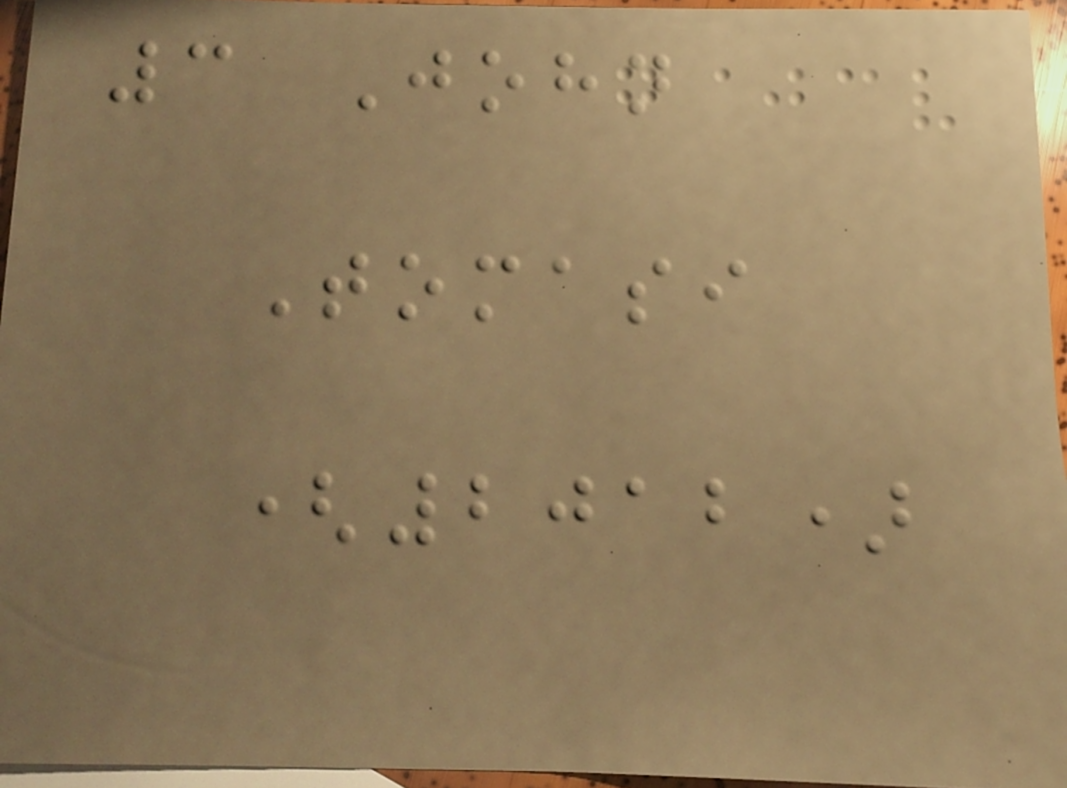3 John
Tomasi
(2012)
